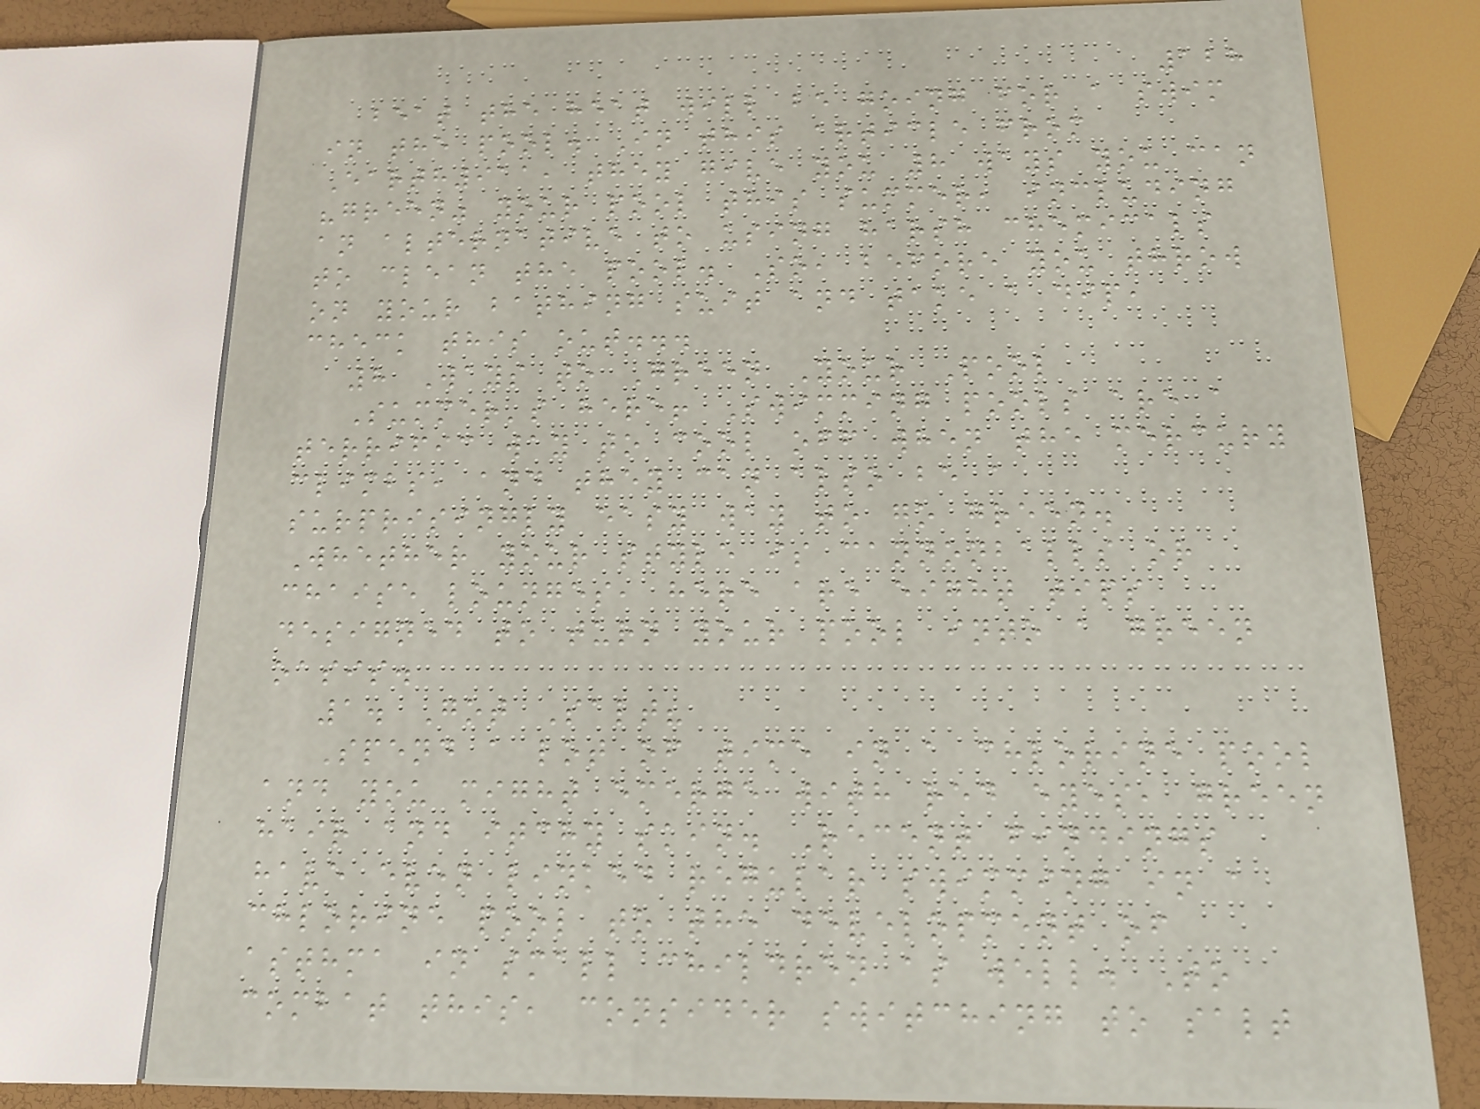128
beat the heat will be going for a swim
in the pool. In this article from
Earth911, they give you 8 ways you can
"green" your pool this summer, including
an alternative to using harsh chemicals
to clean the pool. So, before you throw
on your bathing suit and take a dip,
check this out...
8 Ways to Green Your Pool
Summer's here! Swimming pools are a
terrific way to cool off when the mercury
climbs, and they can also be a
surprisingly easy way to go green.
Whether your style is cannonballs or
chaise lounges, here are eight tips
designed to turn your pool into a green
oasis.
1. Got Salt?
Spend a lot of time in a chlorine pool
and you might emerge with red eyes, green
hair and itchy skin. Recent findings
have even linked regular swimming in a
chlorine pool to the development of
asthma in small children as well. To
combat this, consider switching to salt
